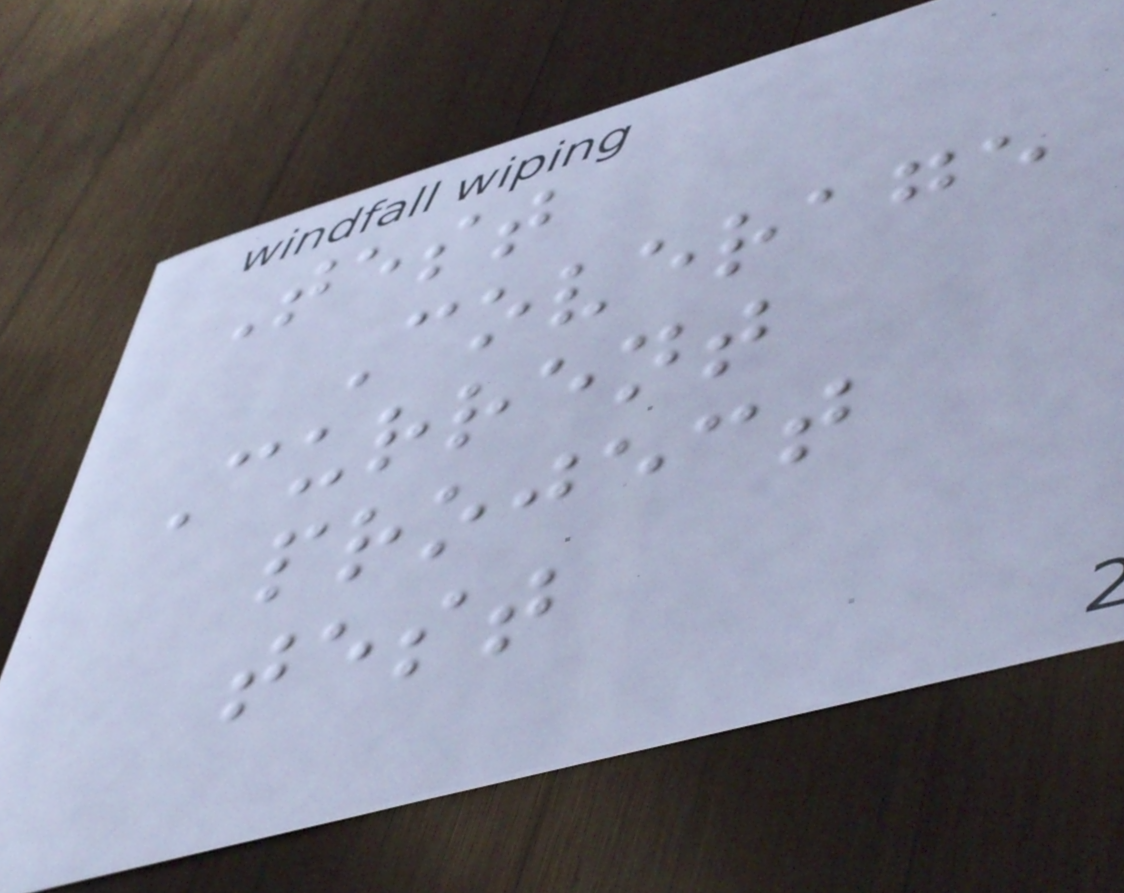Test
Coverage
Current
project
test
